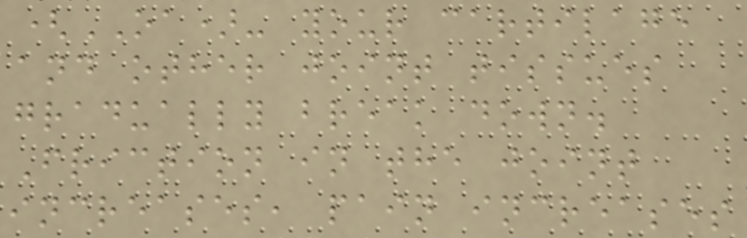(OA)- your cartilage
and other joint tissues
gradually break down.
Friction in the joint
increases, pain increases
